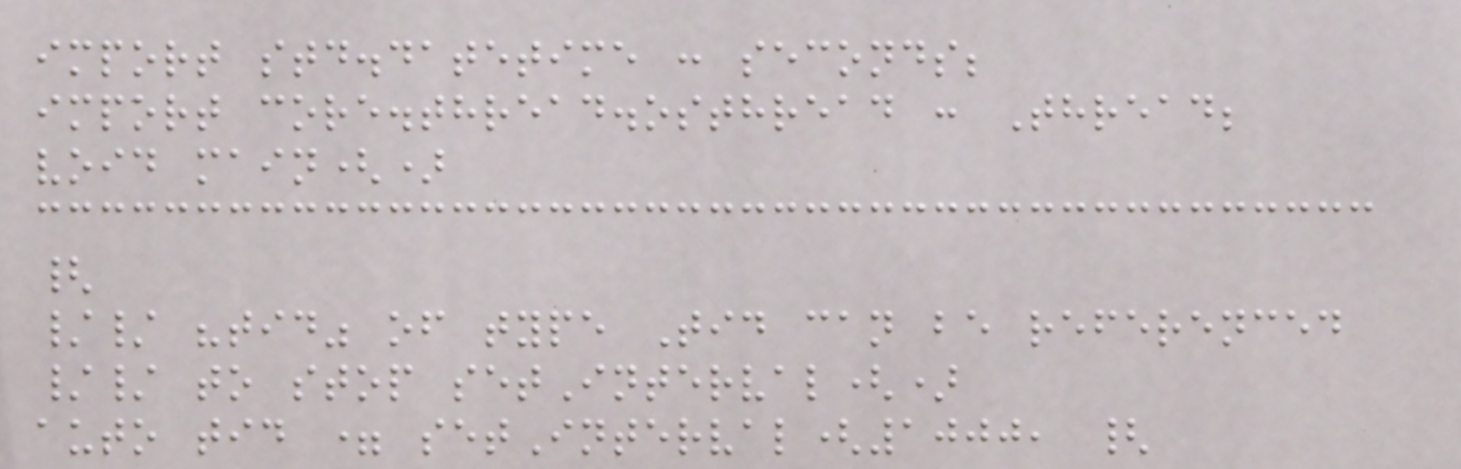import std.datetime : seconds;
import core.thread.osthread : Thread;
void main()
{
// "tid" of type Tid can be referenced
// to stop setInterval()
auto tid = setInterval(1000, {
